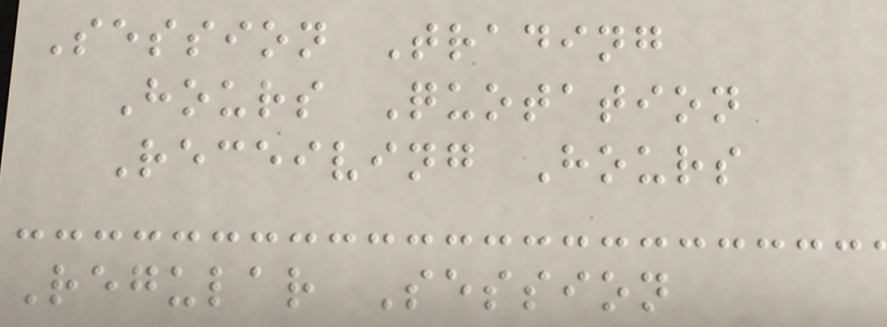Session Trading
Hours Quotation
Receiving Hours
Regular Session
